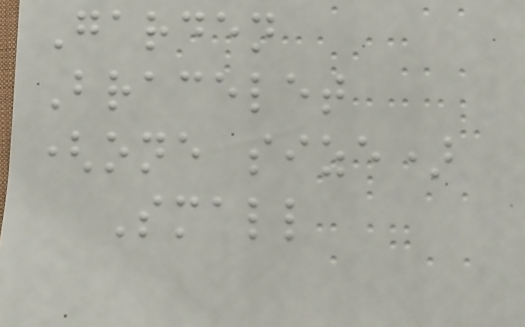Garden
Bracelet
(one size)
Small
